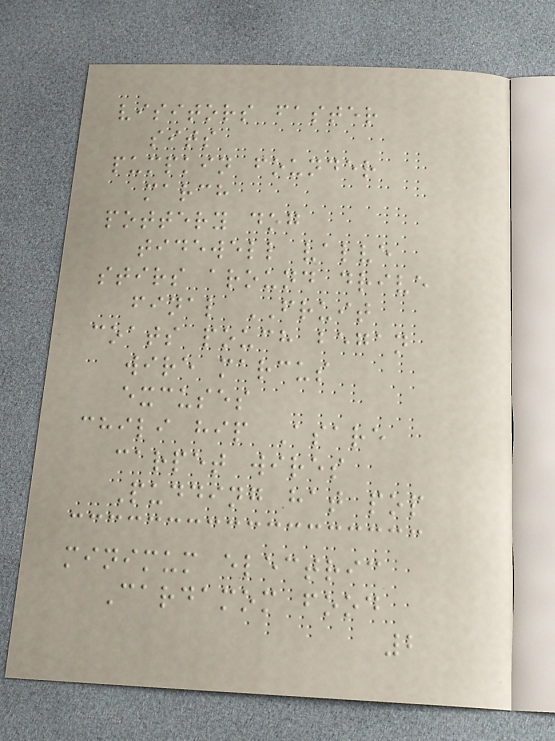visitors faster
sits
pumpkin founder
march
pottery dog
tidewell valve
stirs around drive
final FRUIT
coats pouch began
wire marcus
excuses
chili hip Asare
carpet wires
Pudding hat pop
minimum electric
Cardamom food
2
